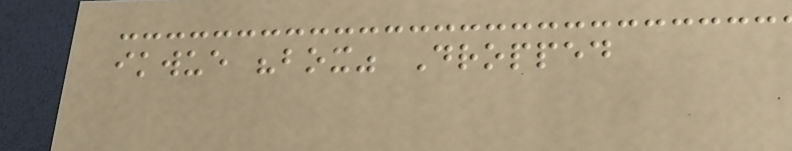ikwue "box" Dropped
